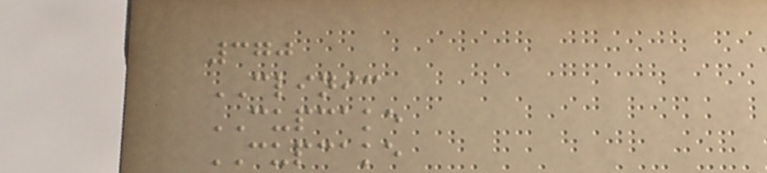370
CLINIC
CUPCAKE
CUPCAKE
